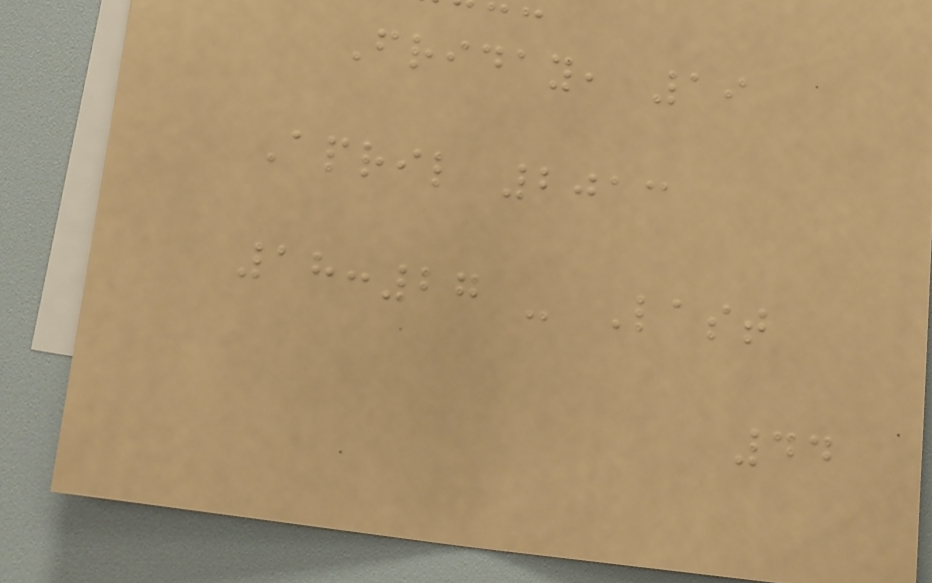Friday, 19
April 2013
18:27 - Last
44
